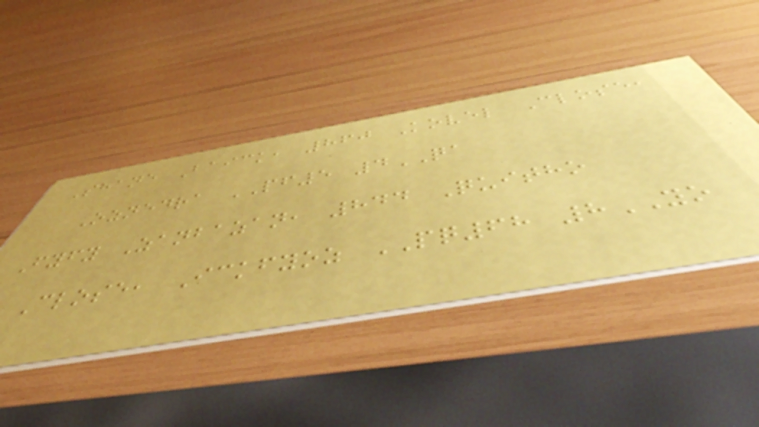Shane Baick, 860 Kovel Close,
Oznedra PF5 4QA
Fyfy Zanbazan, 844 Quitho
Close, Ickfyoz PQ68 8YO
